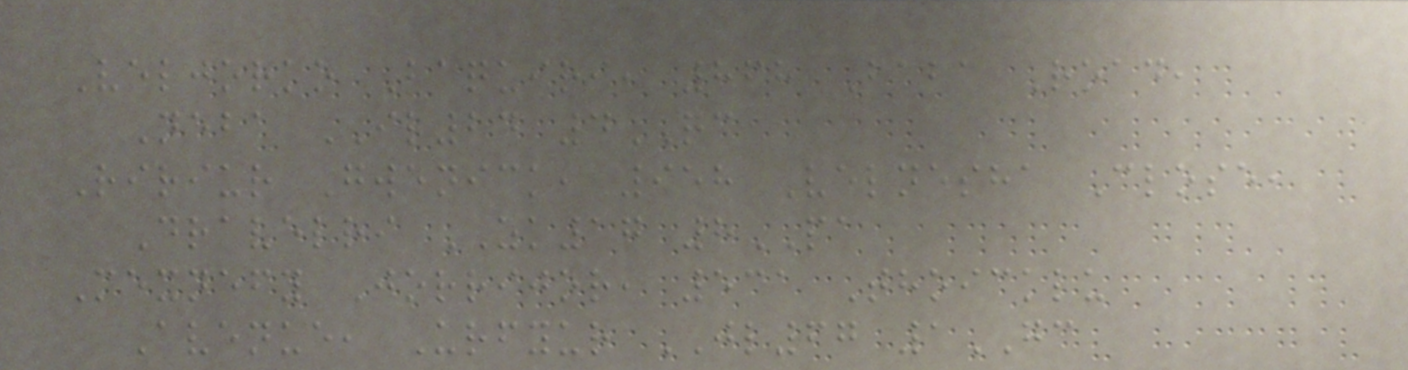Veljorko Baquiri, 868 Baba Road,
Neba IL24 4QC
Ririur Gwenick, 958 Velnesha Close,
Dravelri ZK17 8PA
Mexnefy Jorrijor, 531 Thoicklu
Avenue, Urfyur JL67 1GC
